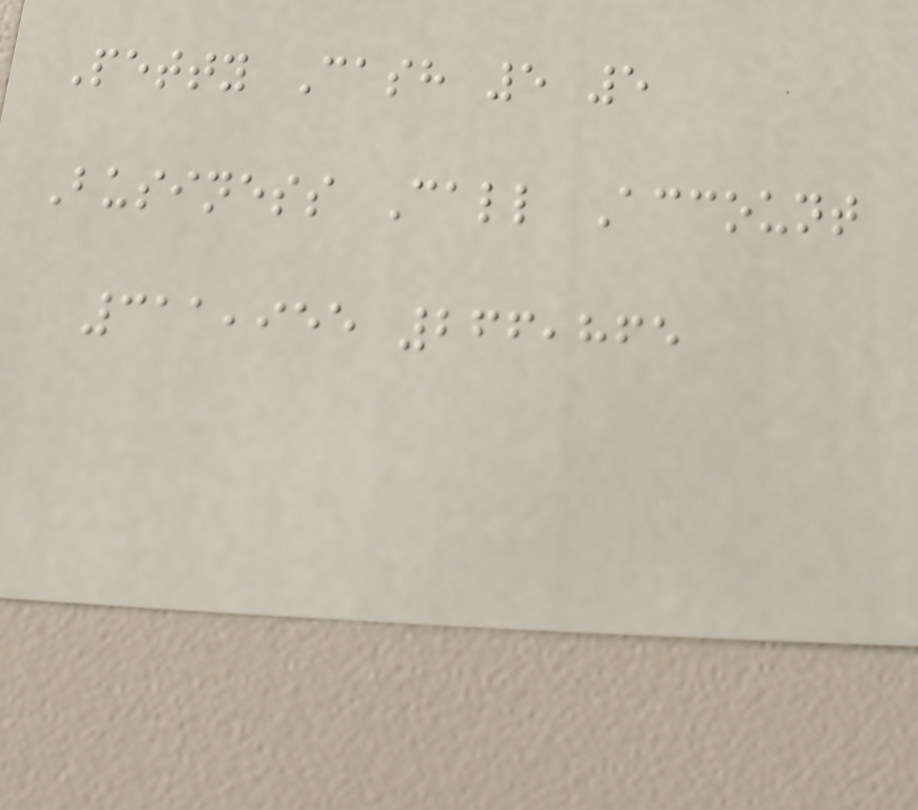Petty Cash 5 5
Business Call Account
311,955 266,865
